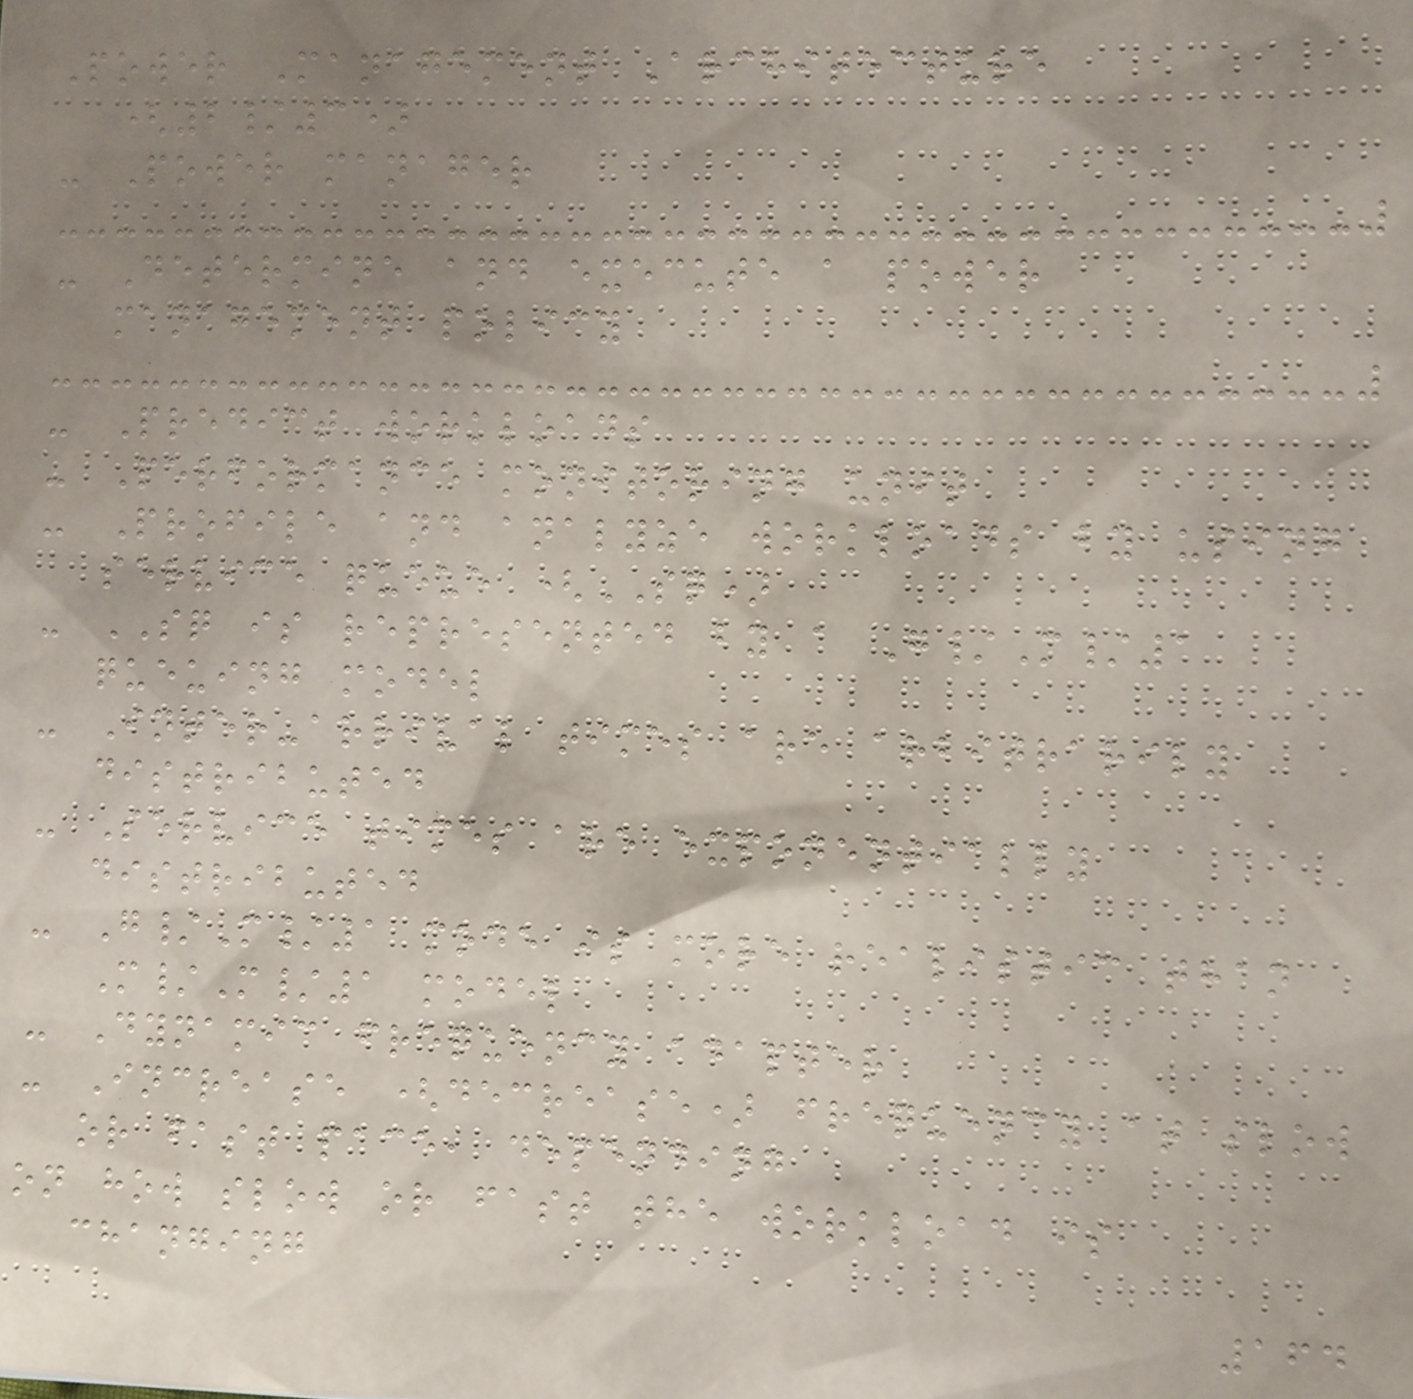Power Management Architecture
(2/3)
- Power manager
- Determine and execute a power
management policy
- Predict workloads
- Performance monitoring unit
- Profile and analyze workloads by using
service queue (SQ)
- SQ is represented by a G/M/1
queuing model
- Inter-arrival times are arbitrarily
distributed
- Service times are exponentially
distributed
- G/M/1 mode is more realistic than
M/M/1 model
- Dynamic frequency adapter
- Increase (decrease) frequency at slow
or fast pace, depending
on how slow or fast the workload is
changing
164
